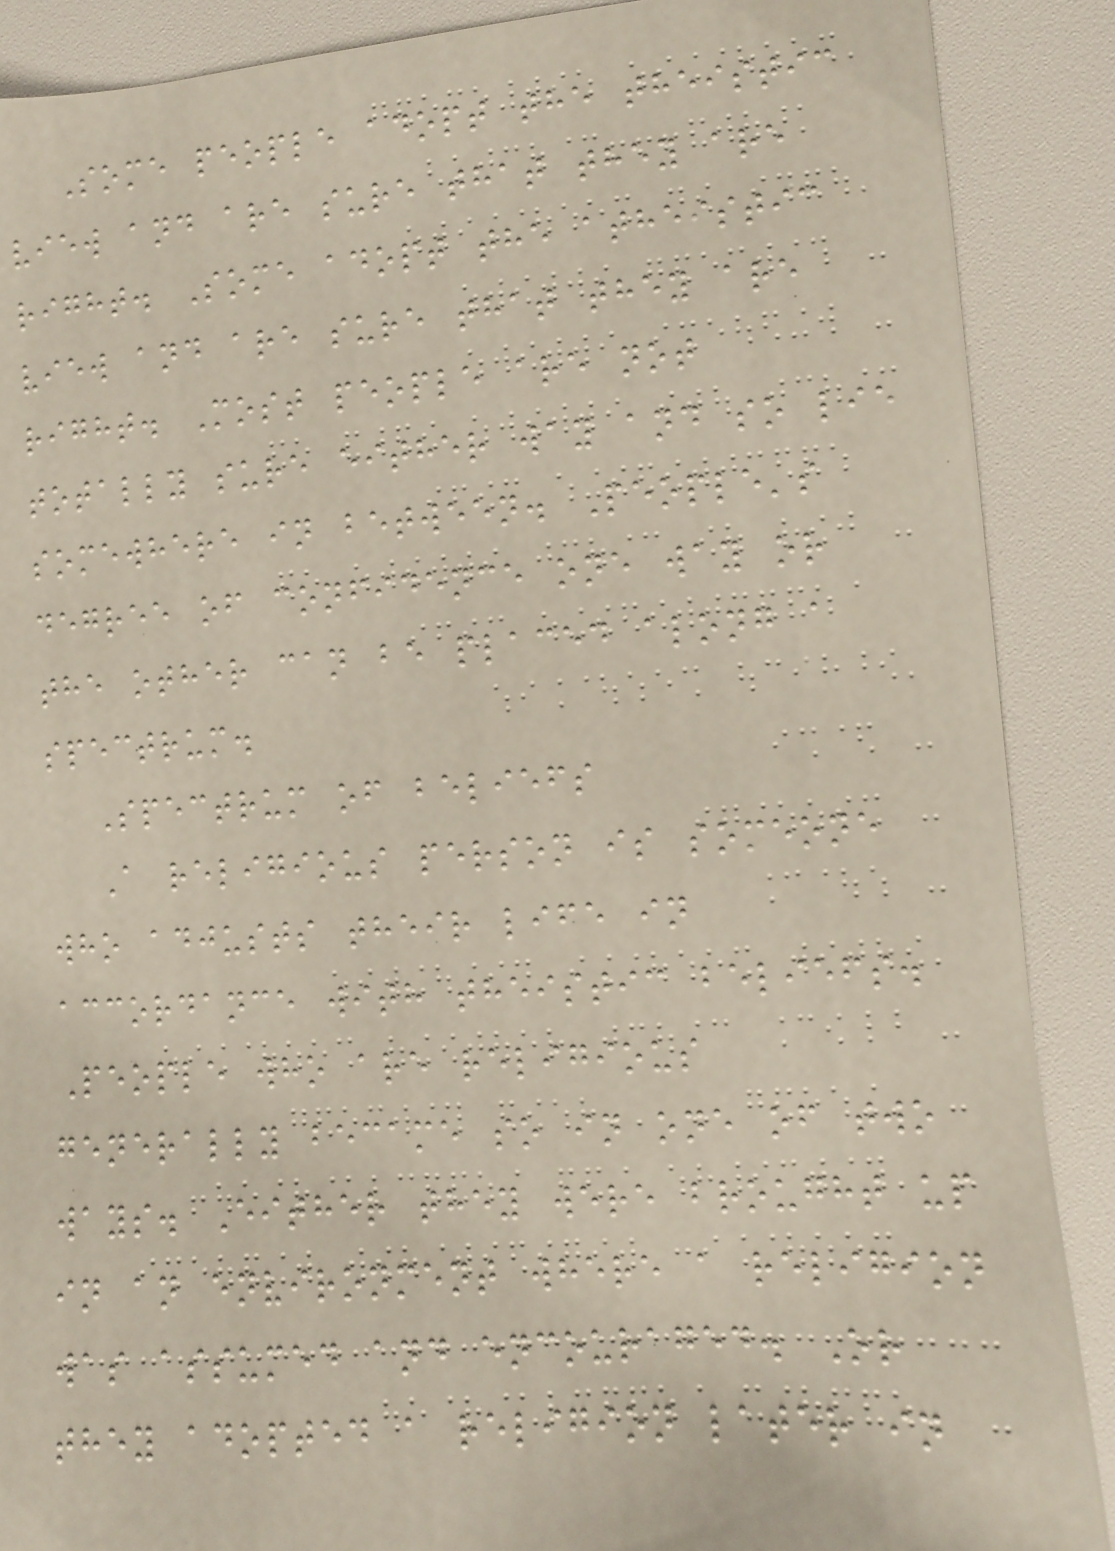Some people adopt the theistic
view and are sure that they are
right. Some adopt the atheistic
view and are sure that they are
right. Most people are not
totally sure either way and so lie
somewhere in between. People's
degree of confidence one way or
the other can be placed along a
spectrum.
Spectrum of beliefs
A religious person is someone
who adjusts their life in
accordance with theistic beliefs.
People who are religious
generally became so in one of two
ways. Either they were brought up
in an environment where a religion
was assumed and encouraged. Or
they adopted a religion later in
